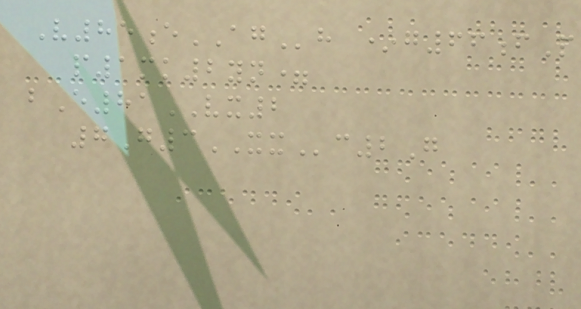V85eAGh *g66fP
p1mk2yn=
bE81VX2
7G3XXc2G
